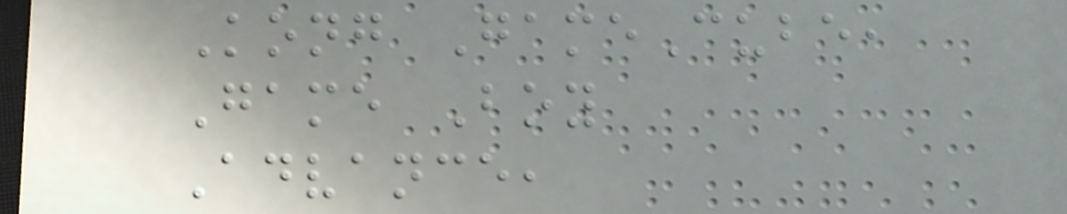Kong GameCube,
Game Boy
Advance,
